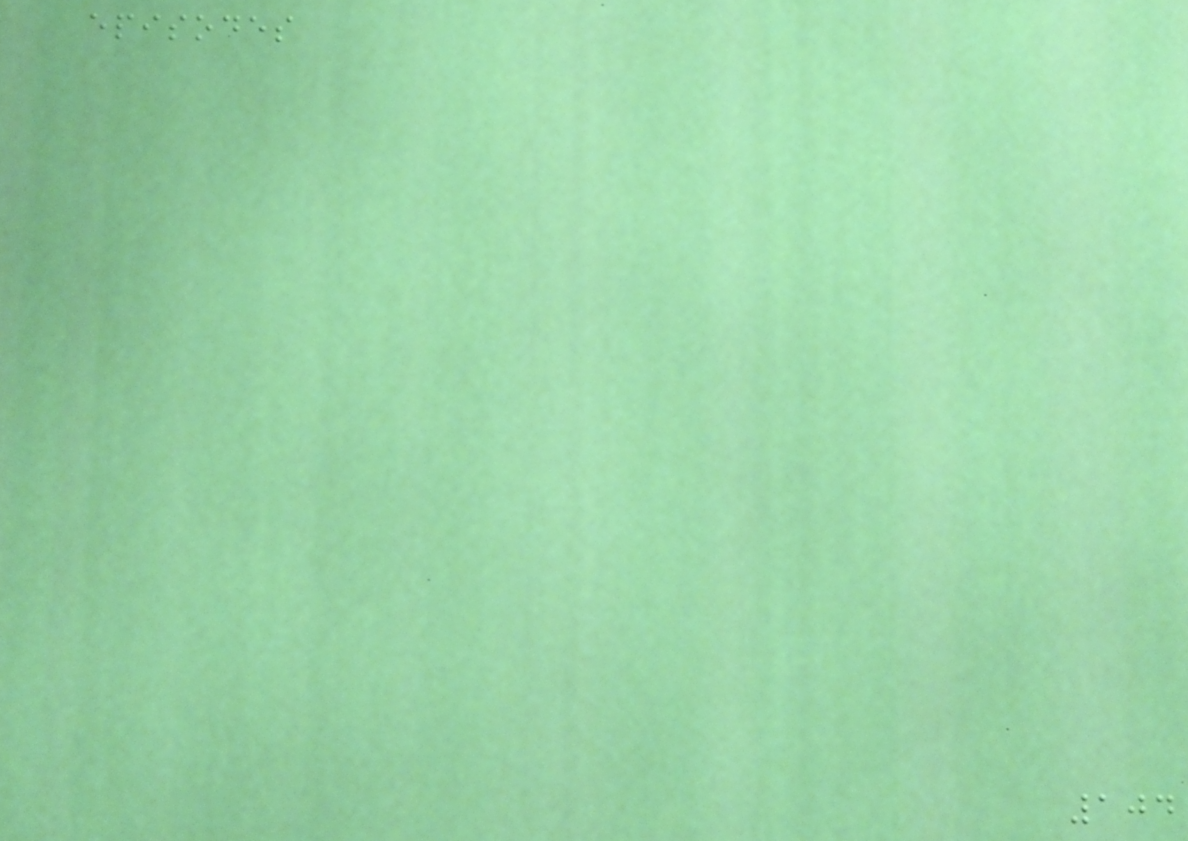episodes
104
